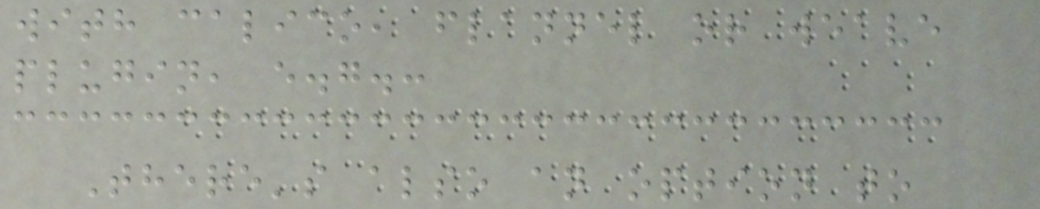with calico, flannel or weave
plugin, e.g.:
There's also an option to
